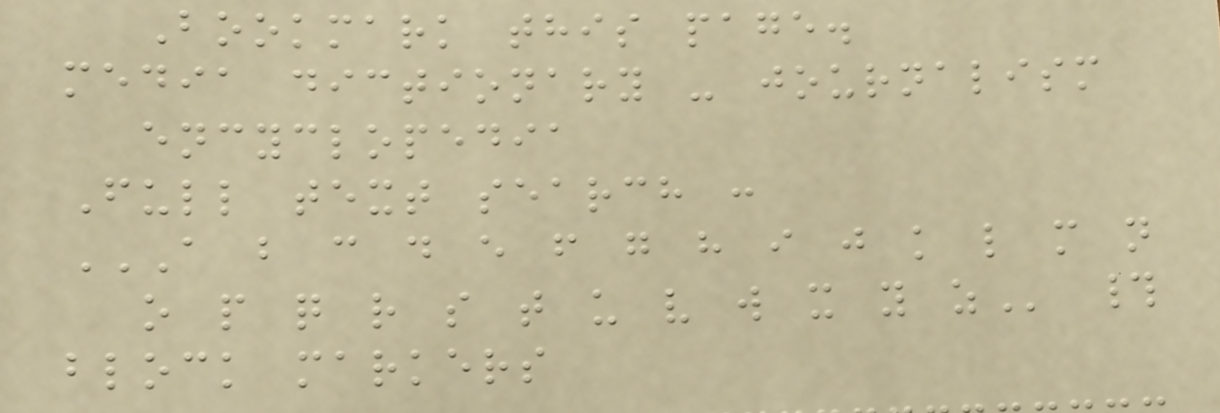Bookmark this page.
media dictionary - journalism
encyclopedia
Full text search :
A B C D E F G H I J K L M N
O P Q R S T U V W X Y Z #
block markers
